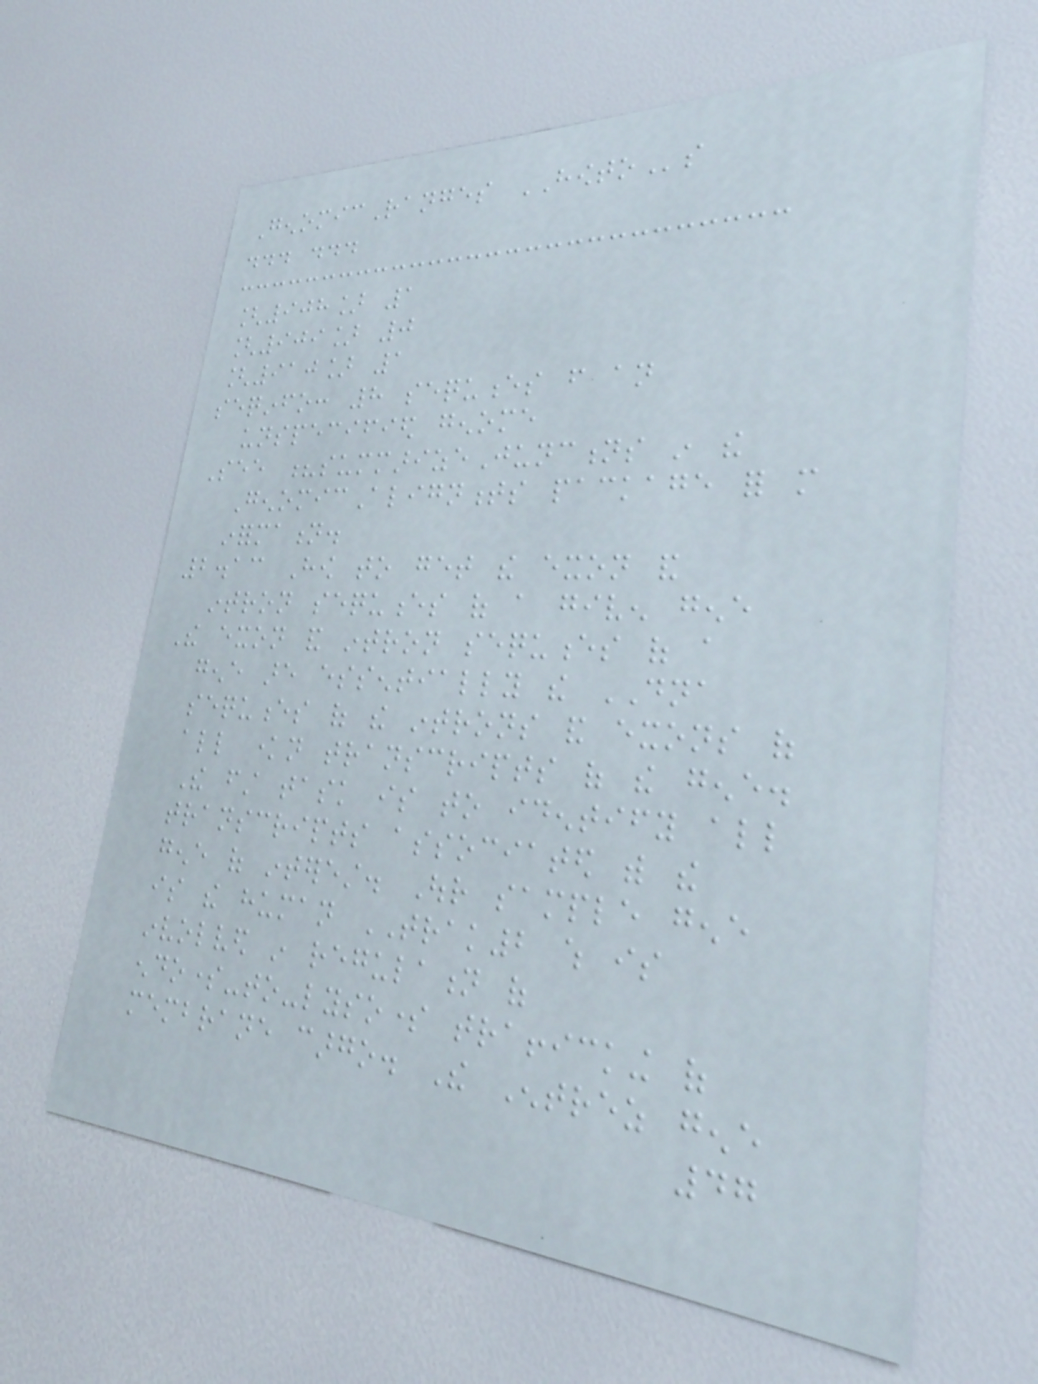GenomicRanges HOWTOs
... ...
[908] 1
[909] 0
[910] 1
seqinfo: 8 sequences from an
unspecified genome
See ?summarizeJunctions in the
GenomicAlignments package for more
information.
2.13 How to get the exon and
intron sequences of a given gene
The exon and intron sequences of a
gene are essentially the DNA
sequences of the introns and exons of
all known transcripts of the gene.
The first task is to identify all
transcripts associated with the
gene of interest. Our sample gene
is the human TRAK2 which is
involved in regulation of
endosome-to-lysosome trafficking of
membrane cargo. The Entrez gene
47
